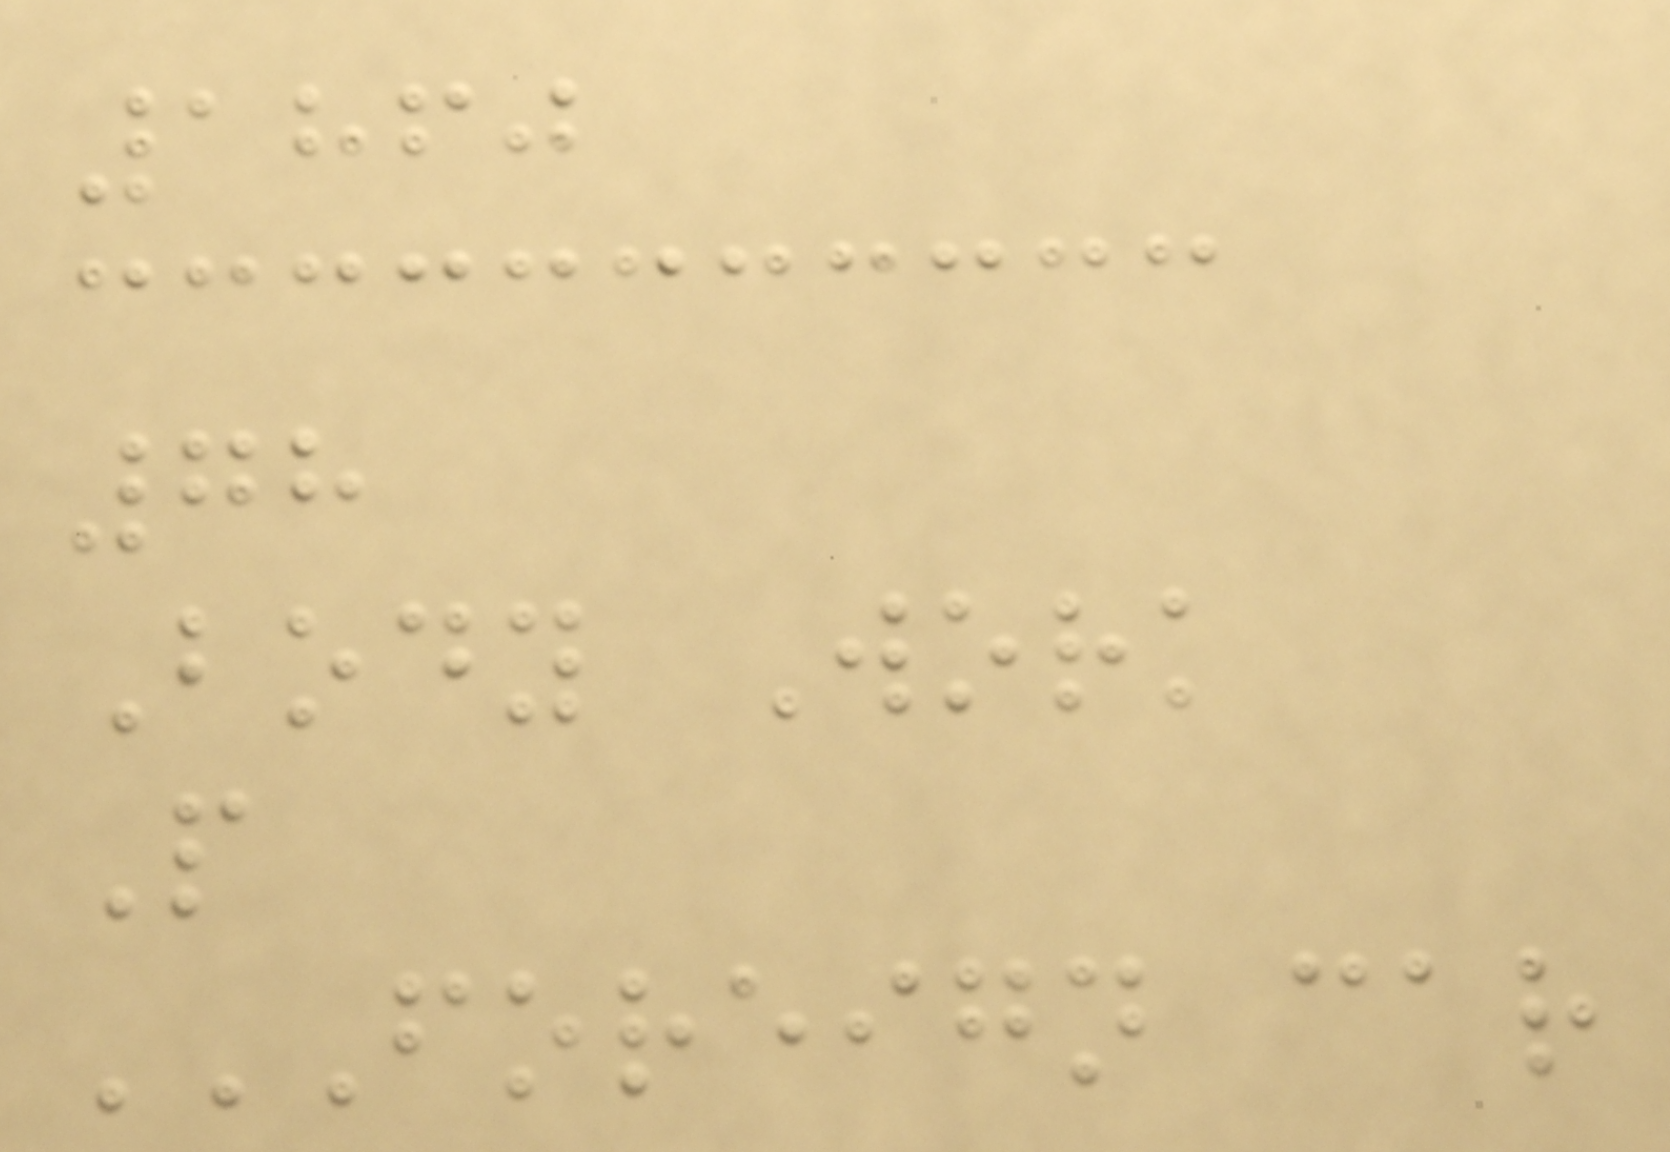1860
78
Body Work
P
FOREIGN CAR
